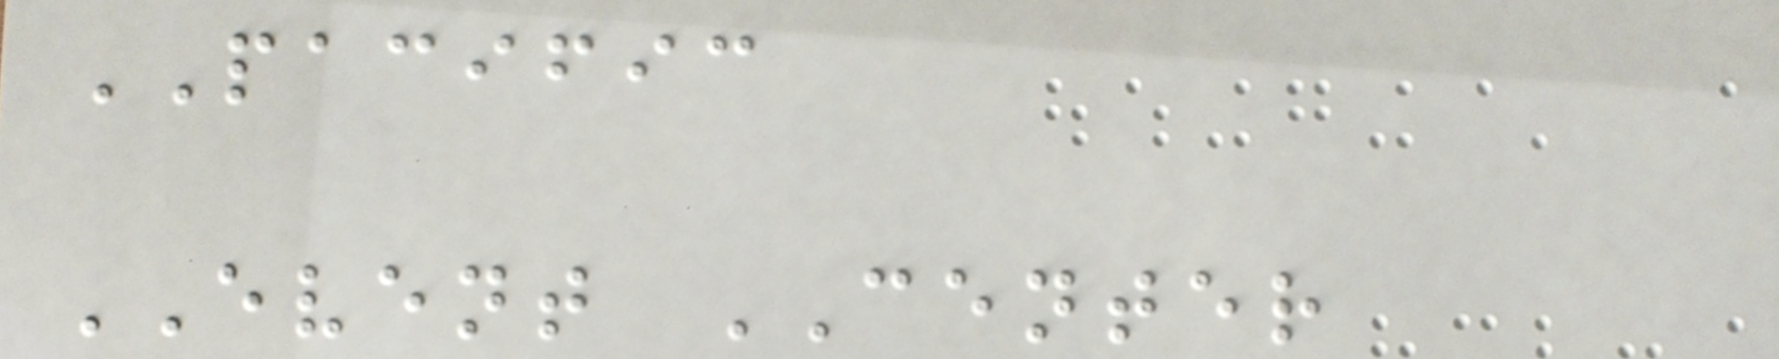PACIFIC
EVENT CENTER
